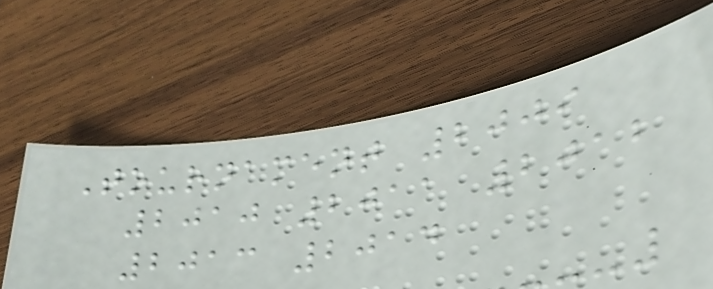Tournament 2009
2010 2011 2012
2013 2014
